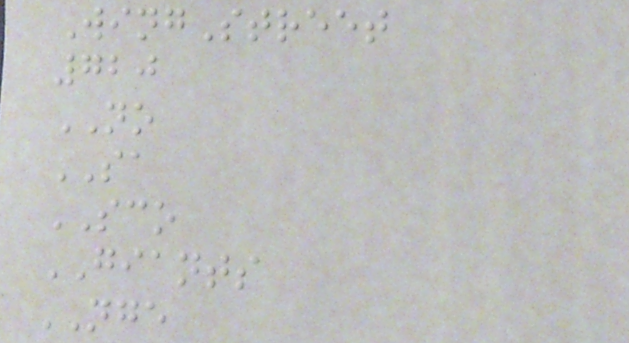WingStreet
720
NO
SA
SCO
GIANTS
NGE
